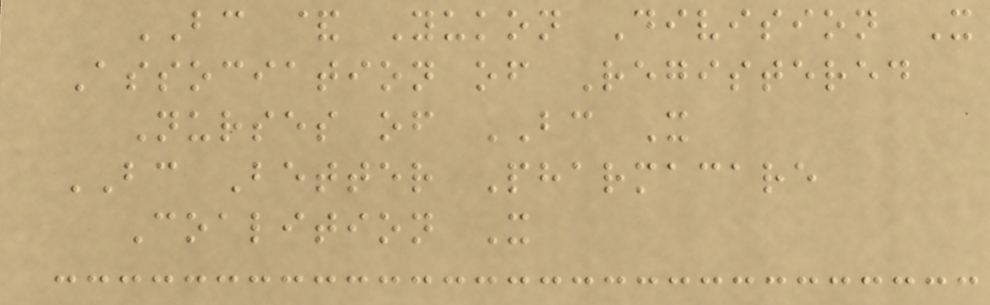BC & Yukon Division X
Association of Registered
Nurses of BC X
BC Better Pharmacare
Coalition X
